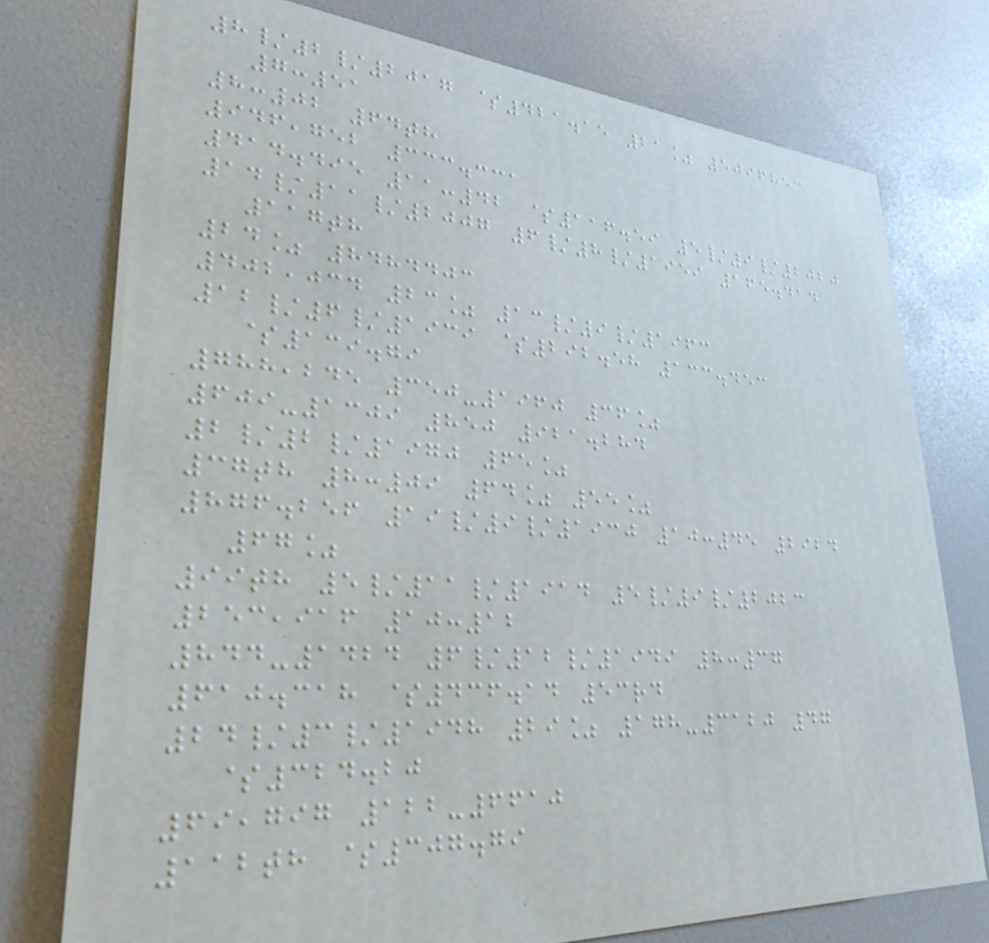8/2/2017 $421.15 21% 5096853
7:51
8:02 64th
946,752 333.331
414.495 11:42 $116.59 5/9/2020
14/11/2007 6/8/1959 165.414
117th
24% 8484403
402,034 23% 13/9/1963
12/6/1939 $292.58 133.453
$139.79
788,245 350-1960 36%
609-1309 850 921.284
2/2/1970 65%
37th 8:09 64% 55%
876.256 19/9/1930 10:45 2924
67%
99th 5/11/1914 5/9/2023
253,916 10:12
844-1424 6/12/1949 8:37
610.318 $436.14 53rd
24/3/1948 29% 178-3120 47
$324.20
69,797 122-6610
112th $307.79
